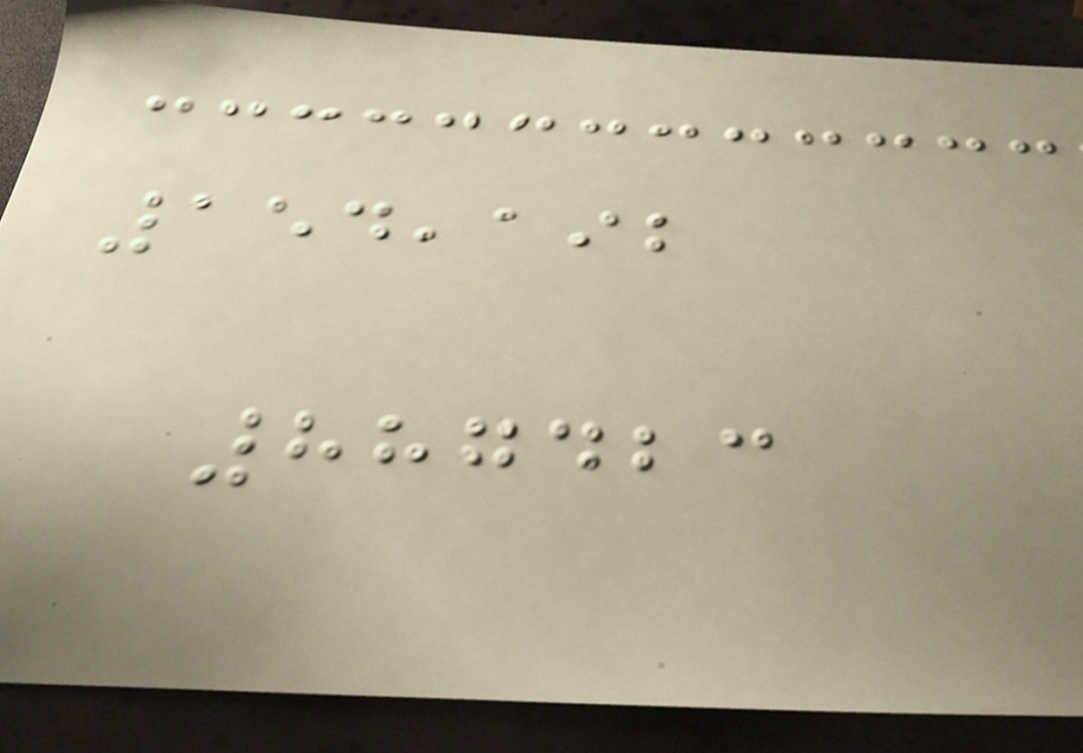154,192
887423
